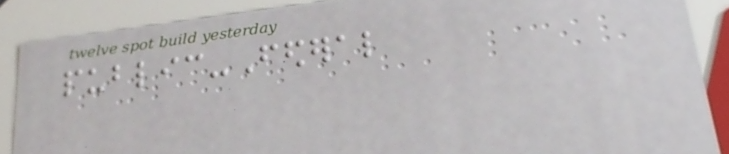public-Federal
